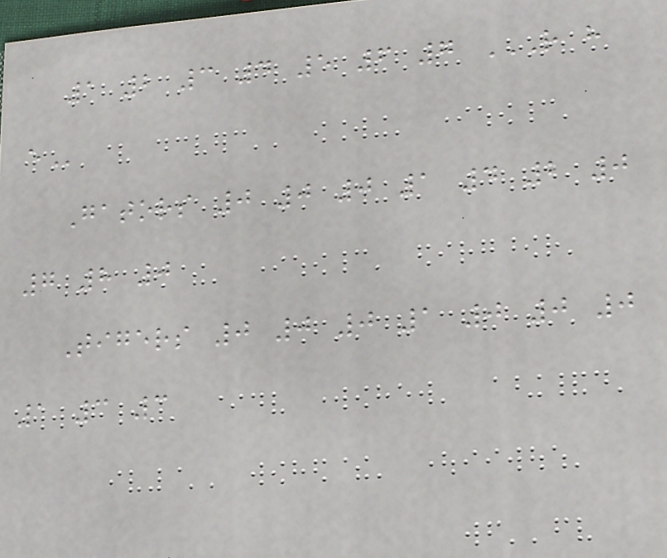1 2 3 4 5 6 7 R H
E
Gators 0 0 0 1 4 2 0
7 8 0
Tigers 0 0 0 1 0 0 0
1 3 3
